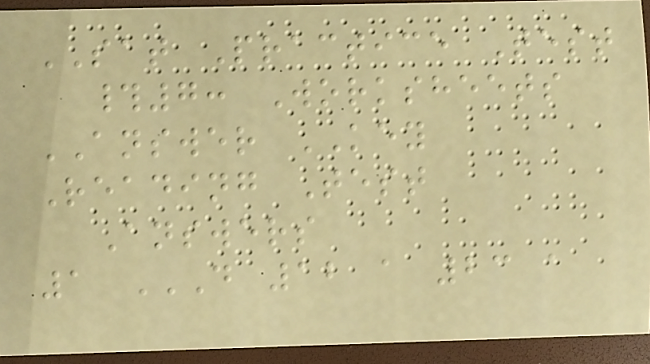SAT Practice Test
#7: Worksheets
ANSWER KEY
Reading Test
Answers
1 D 12 A 23 A
